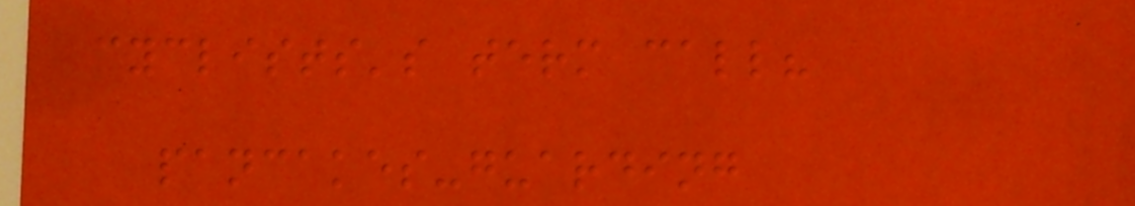cyclists's term call?
pancakes-guarding
